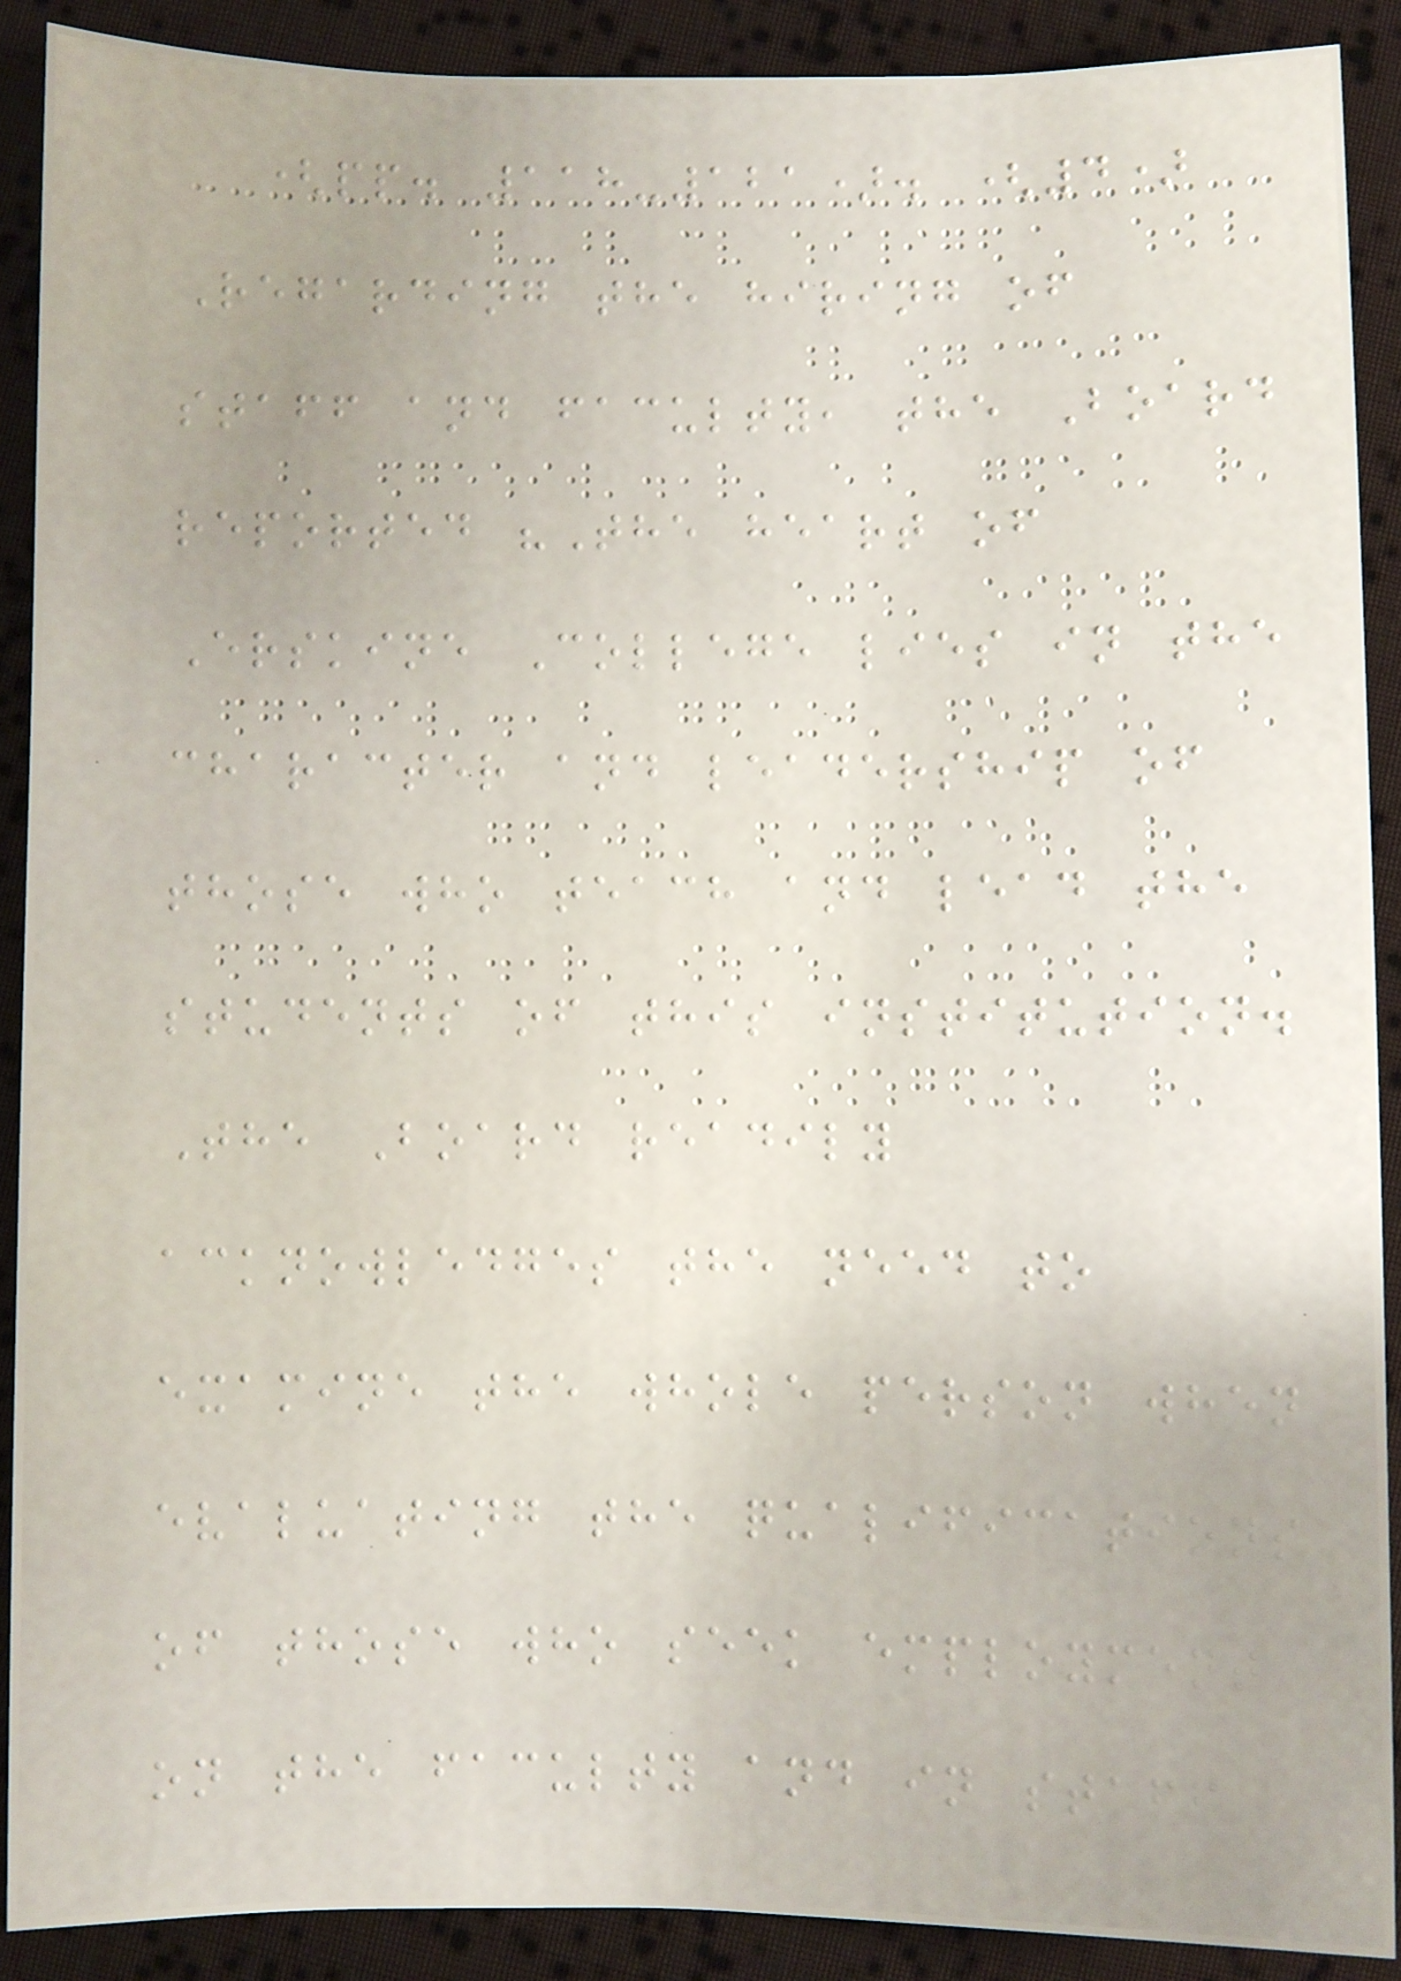(pp. 118-121). (4)
Regarding the hiring of
staff and faculty, the Board
reported "The heart of
Erskine College lies in the
character and leadership of
those who teach and lead the
students of this institution.
The Board readily
acknowledges the need to
examine the whole person when
evaluating the qualifications
of those who seek employment
on the faculty and in staff
